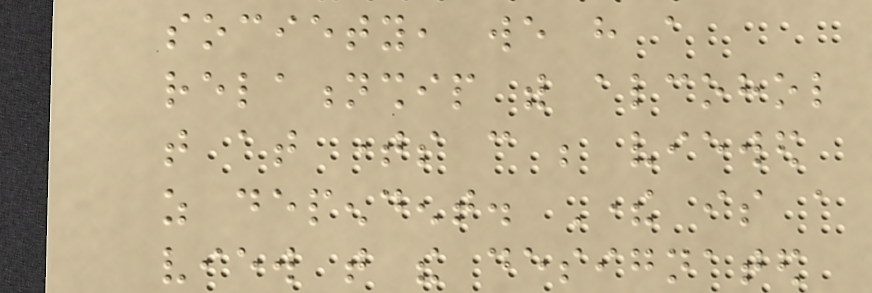society, we have a
relationship with alcohol
that at times can be viewed
as dependent. There is a
view that the designated
